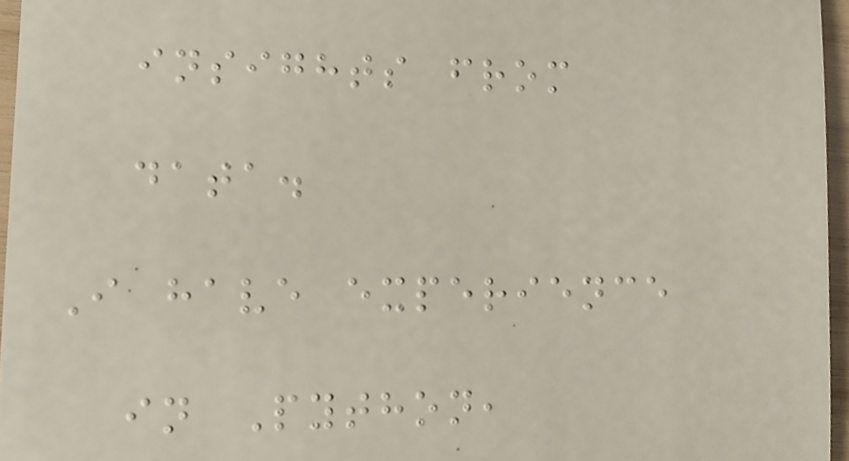insights from
data.
I have experience
in Python,
